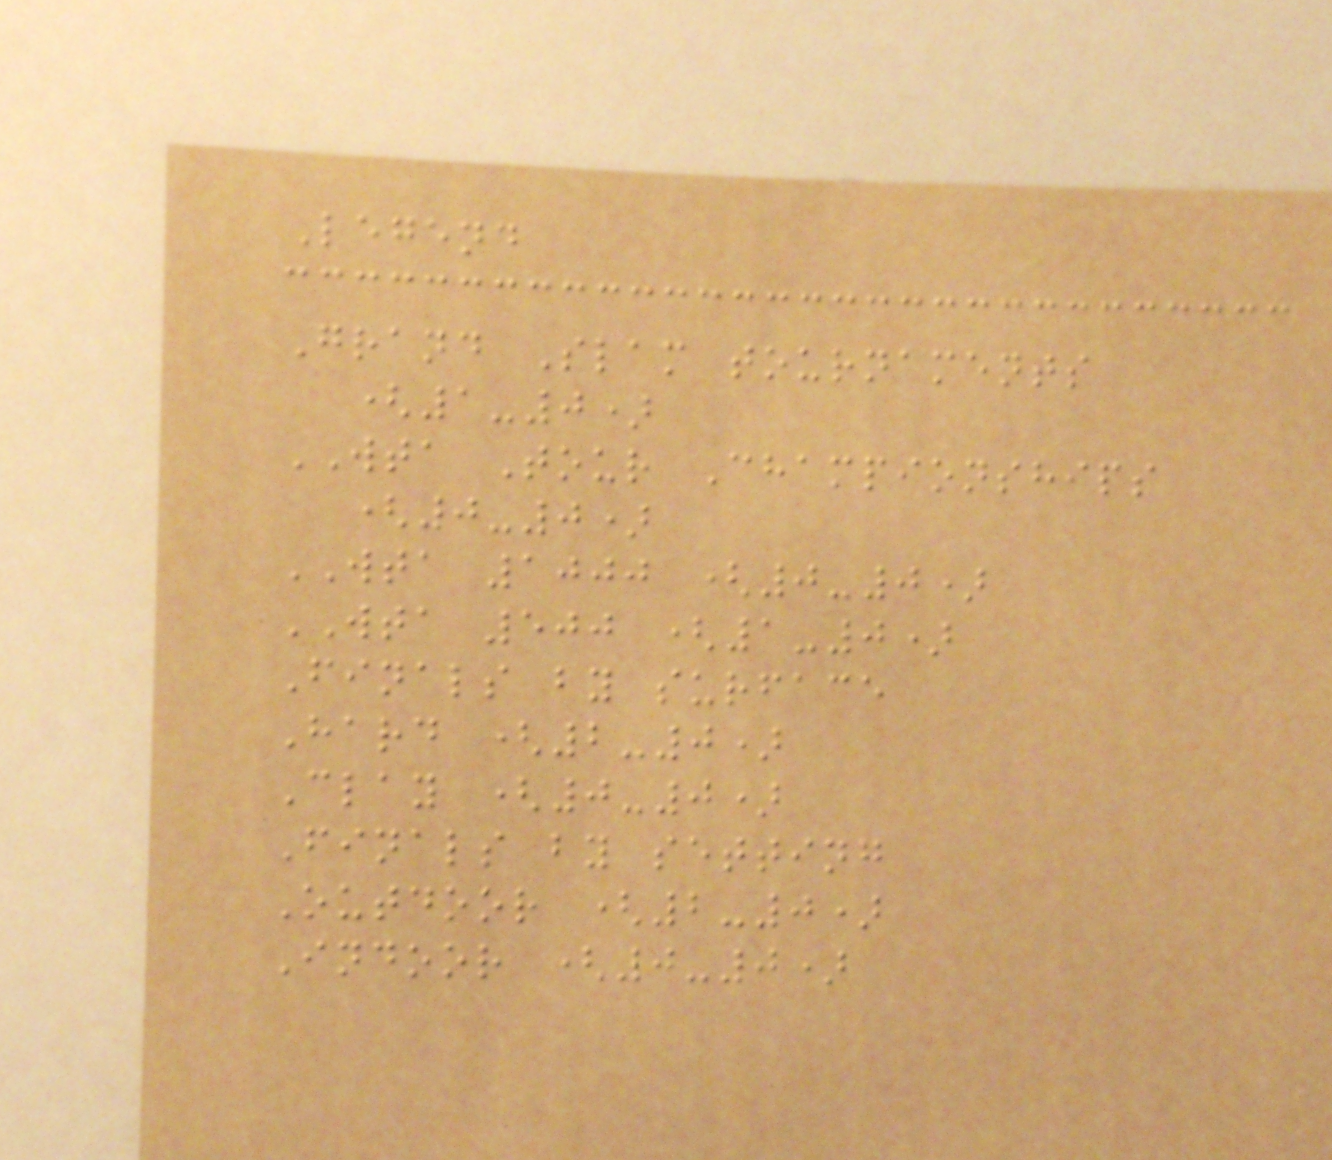Legend
Grand Slam tournaments
(1-0)
WTA Tour Championships
(0-0)
WTA 1000 (0-0)
WTA 500 (1-0)
Finals by surface
Hard (2-0)
Clay (0-0)
Finals by setting
Outdoor (2-0)
Indoor (0-0)
